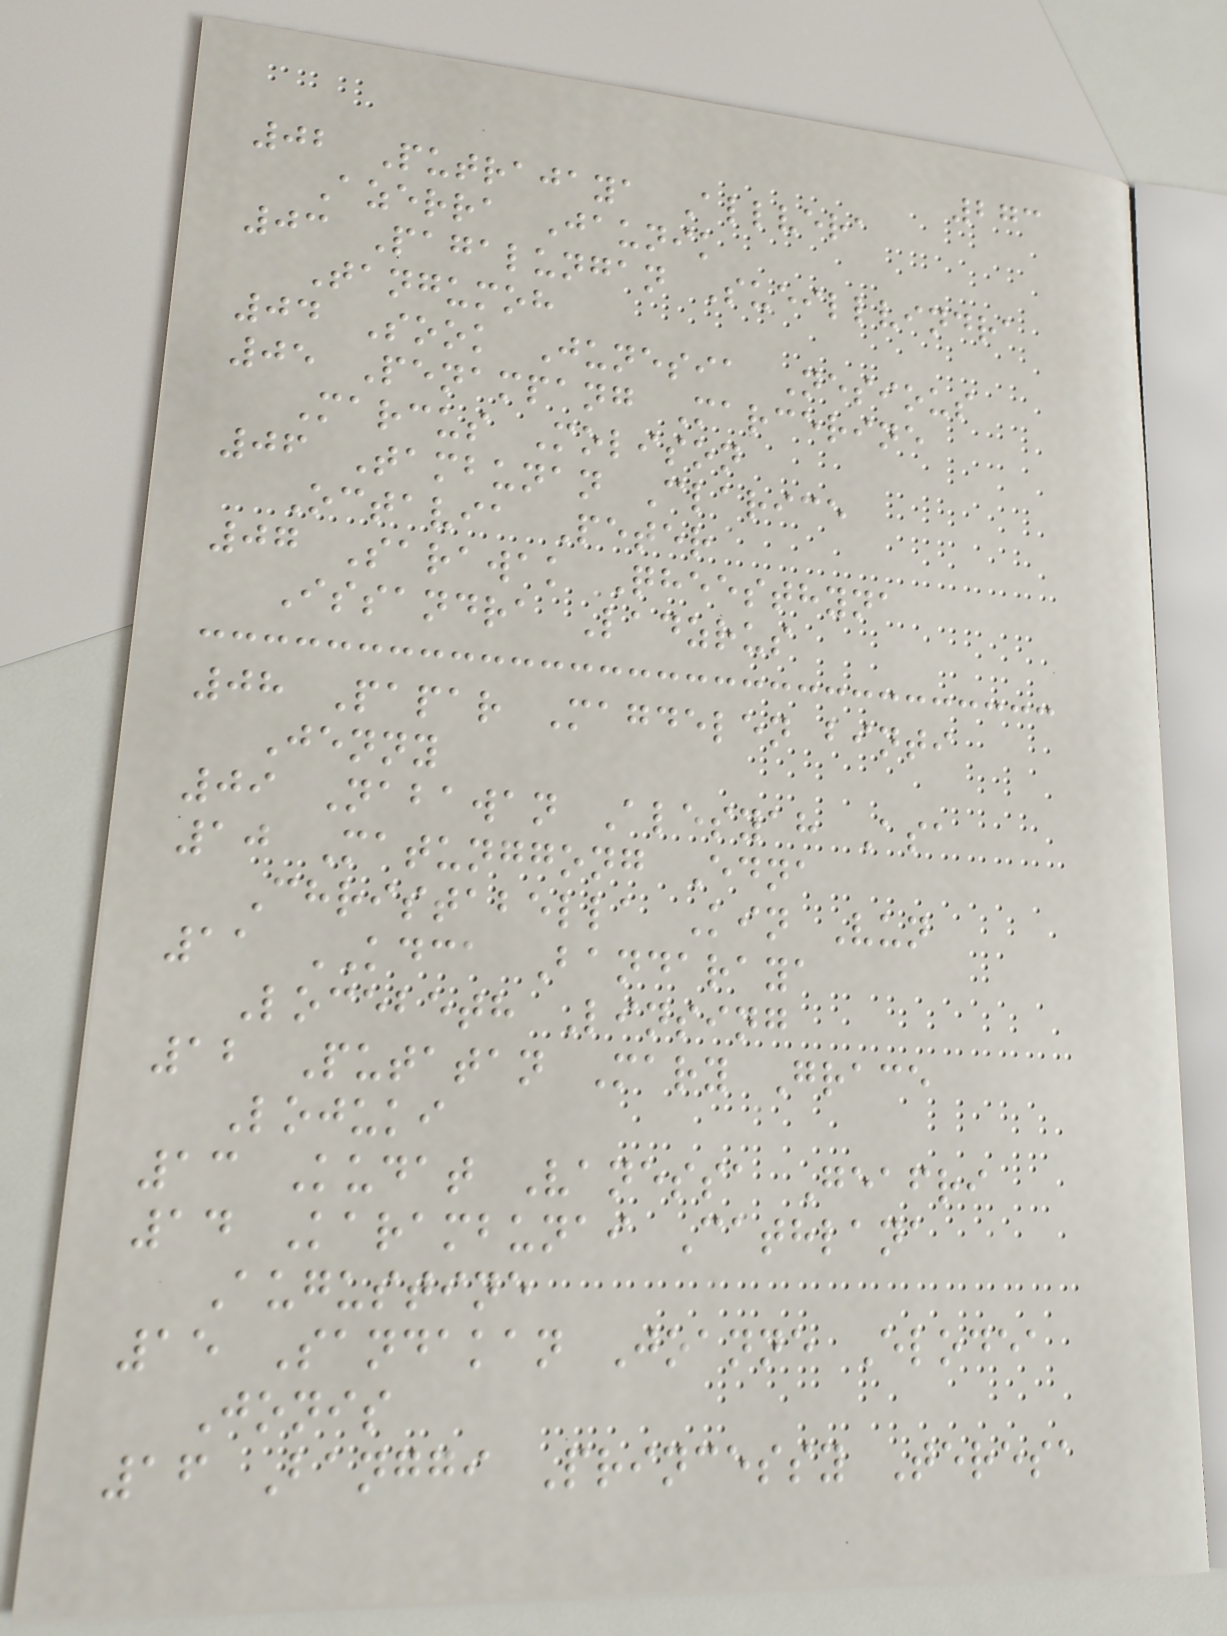273
02 Putrajaya Allvera
Azerra Jaunik
03 Pagalungan Sueillvindra
Tangumoh
04 Sook Junesia Nesious
05 Penampang Marcerine
Marcus Molison
06 Tambunan Clarice
Octavia Peter
07 Sarawak Qheesthyna
Issandra Ladzrus
08 Papar Magdelen binti
Jenny
09 Nabawan Alesyah Asa
10 Matunggong Edna
Christabella Kin Vun
11 KDCA Bandaraya
Locebeth Linsing
12 Putatan Mary Grace
Lojuki
13 Kudat Vanessa Geafri
14 Karambunai Cathlana
Augustine
15 Sandakan Joanne Elodea
Jonis
16 Banggi Princessy Teresa
